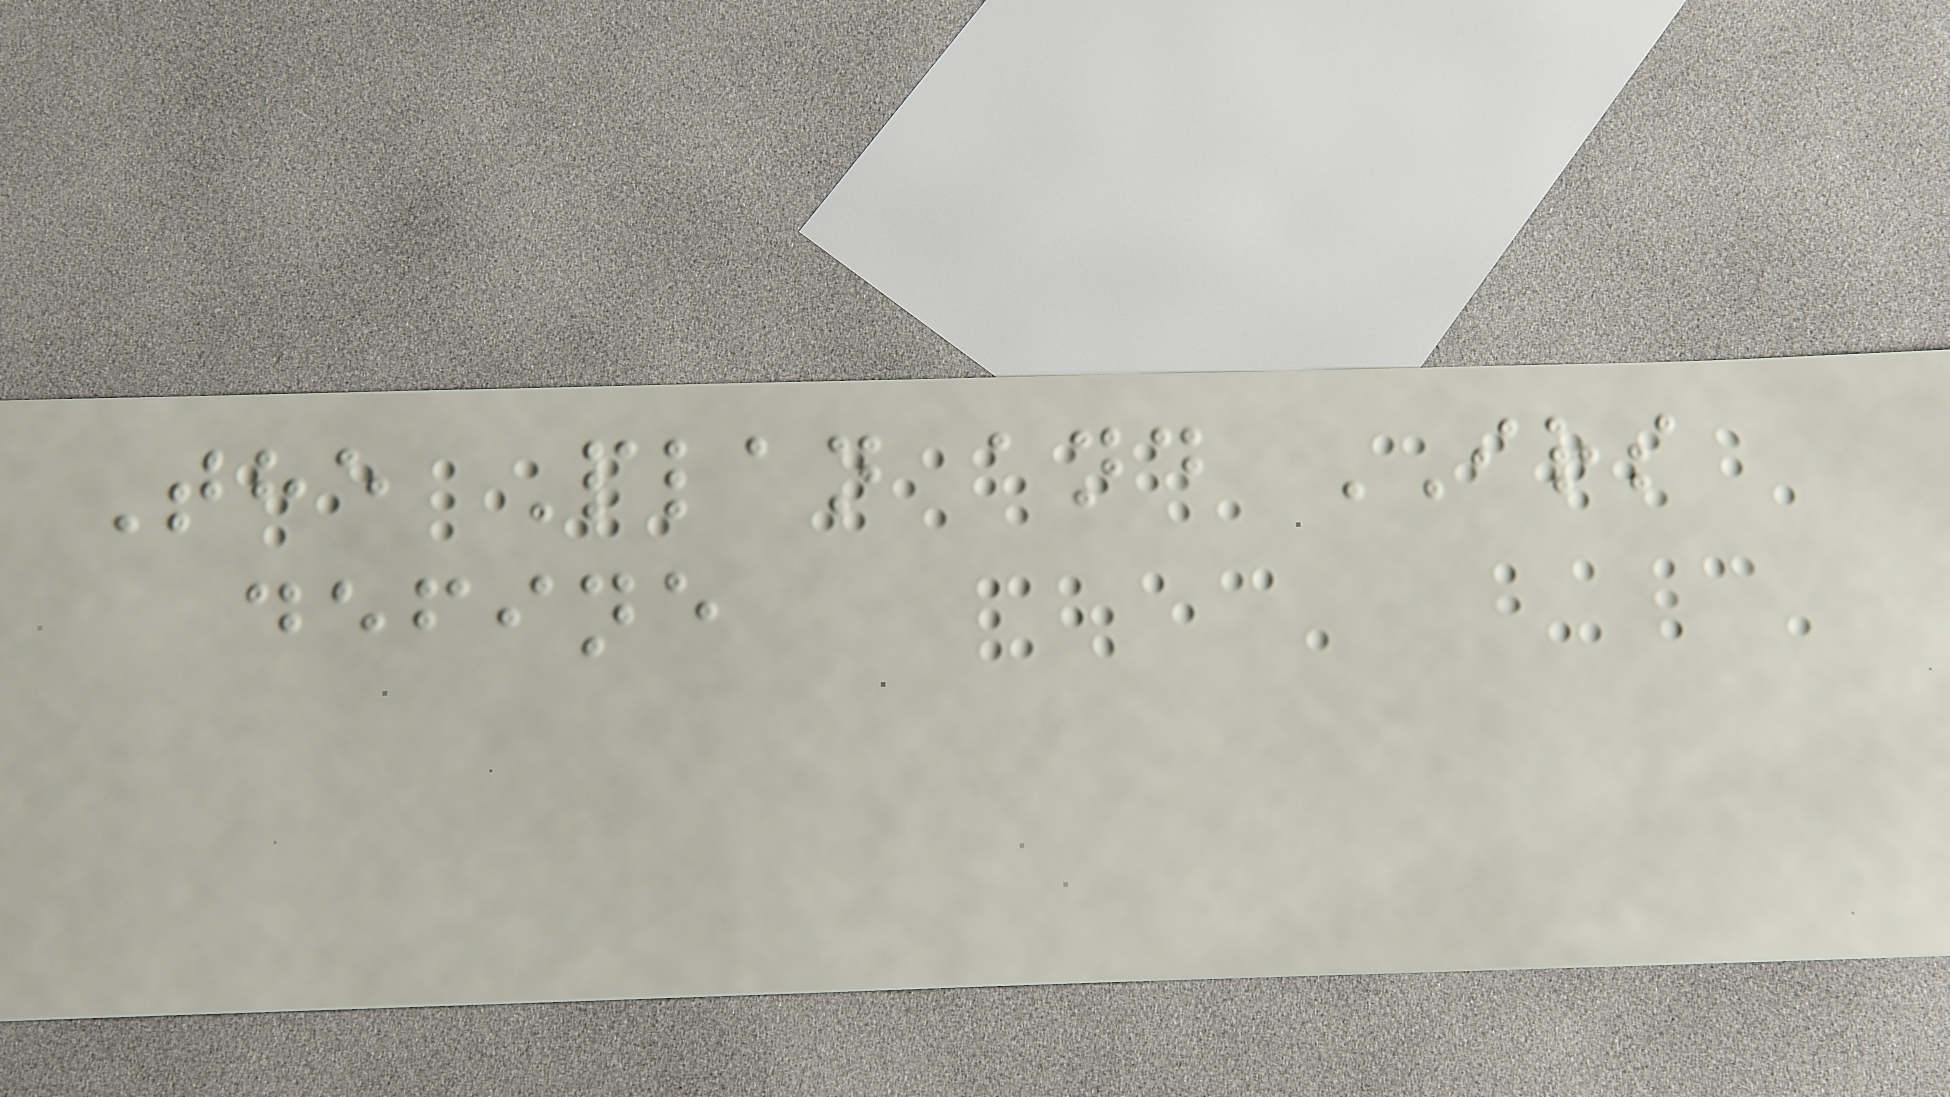The Plan and IRS
define
